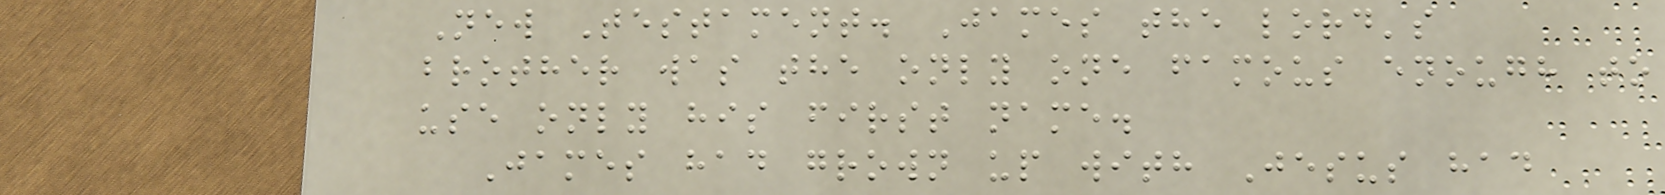New Testament. James the lord's
brother was the only one famous enough to
use only his first name.
James had grown up with Jesus had
